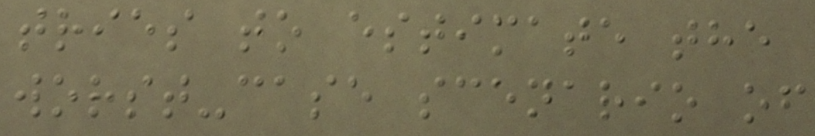tries to estimate the
worst-case scenario of
